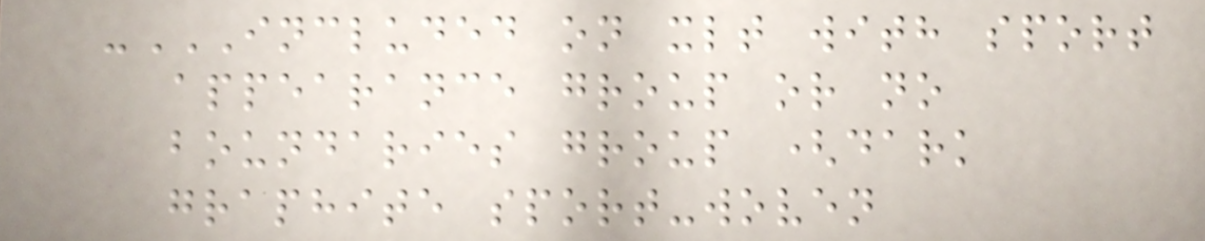-INCLUDED ON XLT WITH SPORT
APPEARANCE GROUP OR NO
BOUNDARIES GROUP (DARK
GRAPHITE SPORT-WOVEN
